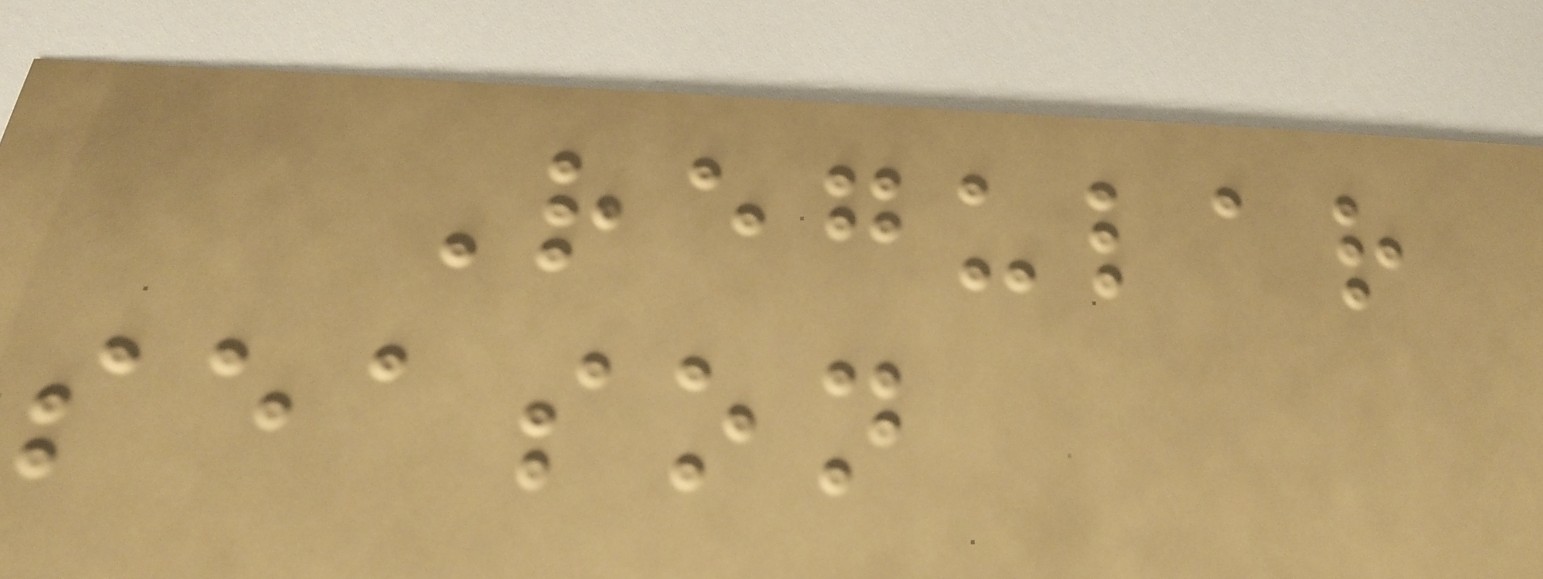Regular
season
